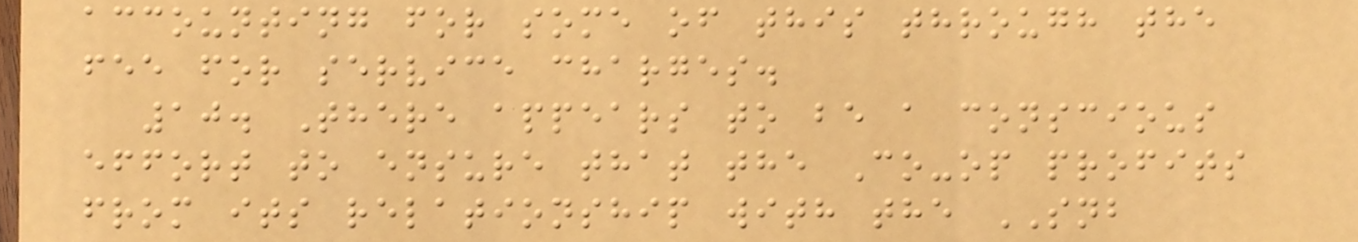accounting for some of this through the
fee for service charges.
10. There appears to be a conscious
effort to ensure that the Co-op profits
from its relationship with the SNB
